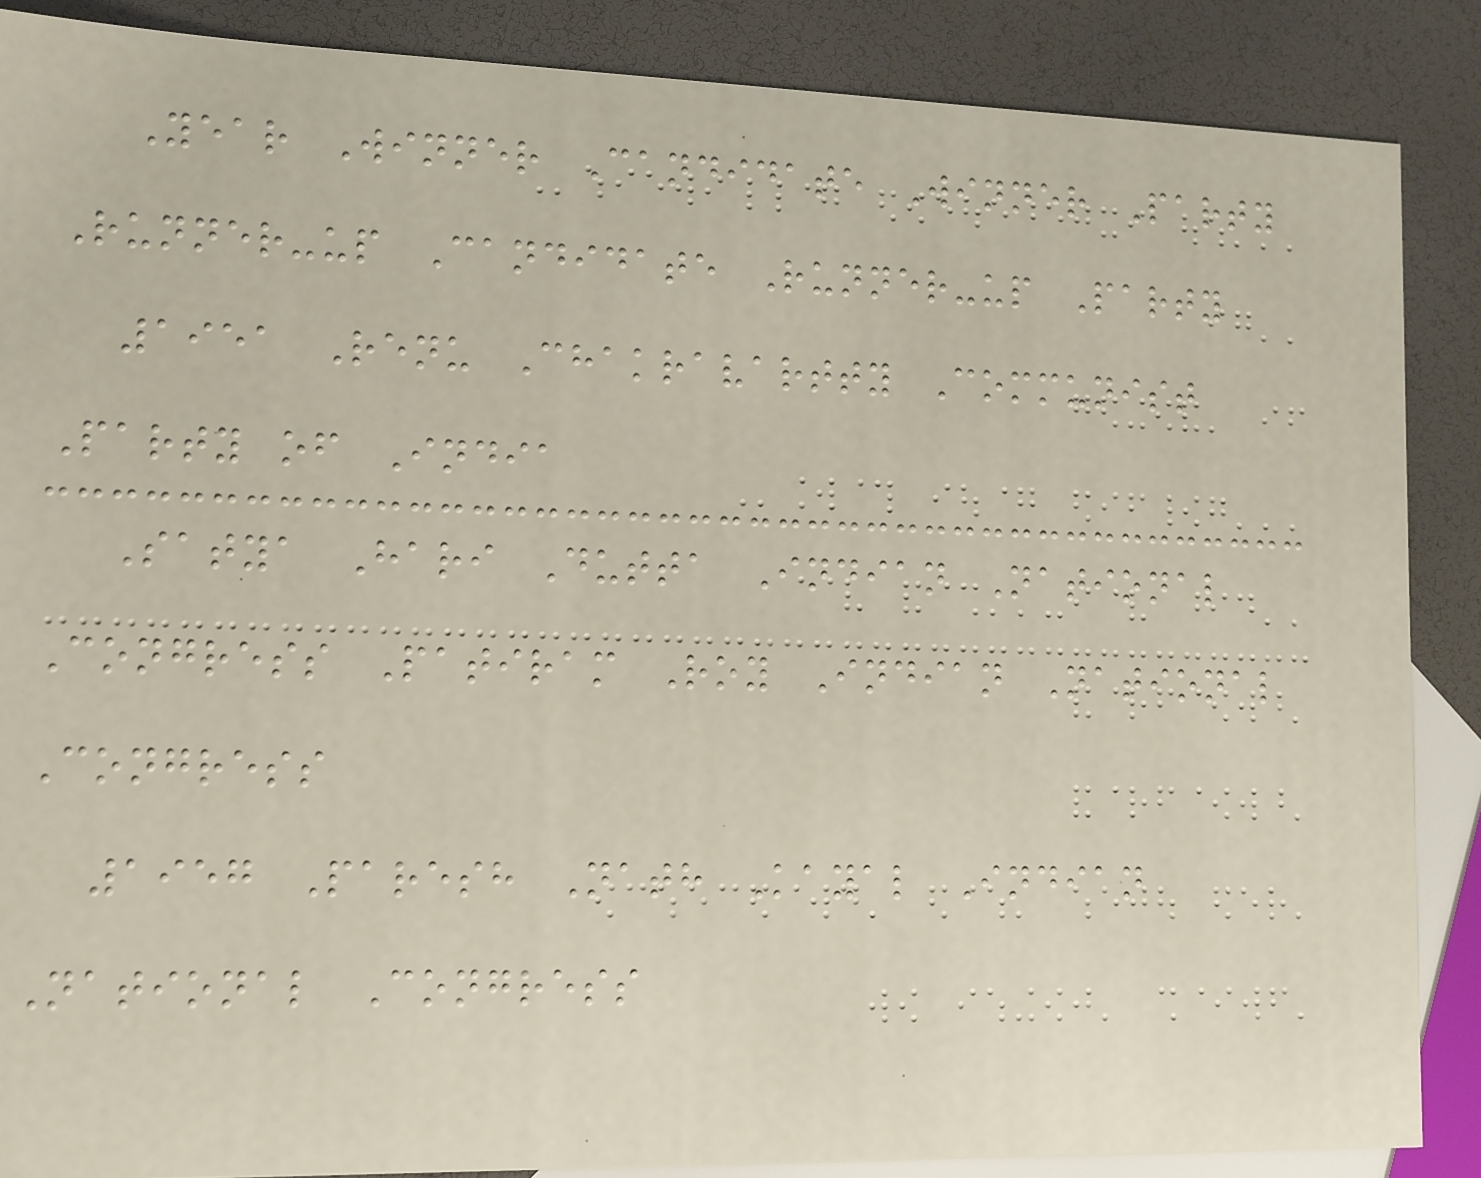Year Winner Candidate Winner Party
Runner-up Candidate Runner-up Party
1951 Renu Chakravartty Communist
Party of India
Satya Hari Dutta Indian National
Congress Patiram Roy Indian National
Congress
1957 Paresh Nath Kayal Indian
National Congress
